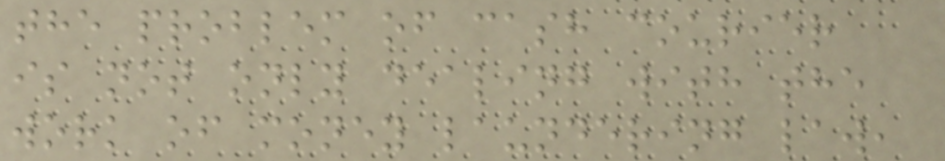the problem of cash courier
is not only dealing with the
work of money laundering law,
